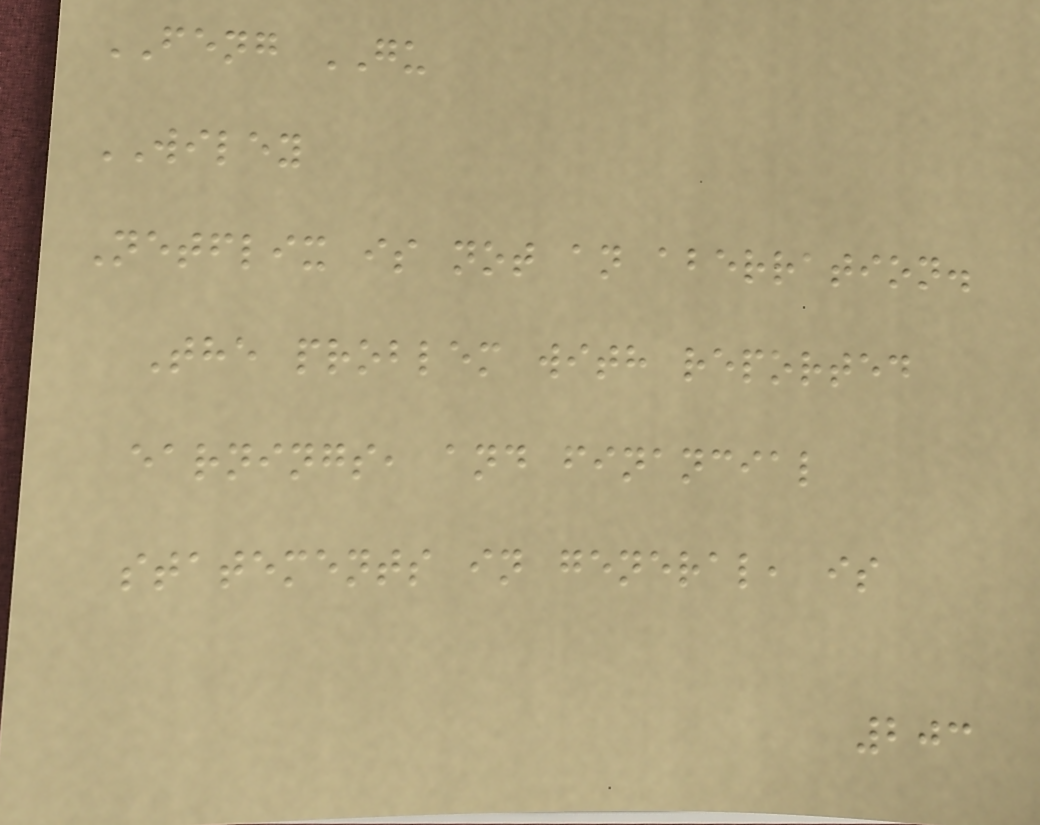FENG GU
WILEY
Netflix is not an aberration.
The problem with reported
earnings, and financial
statements in general, is
203
